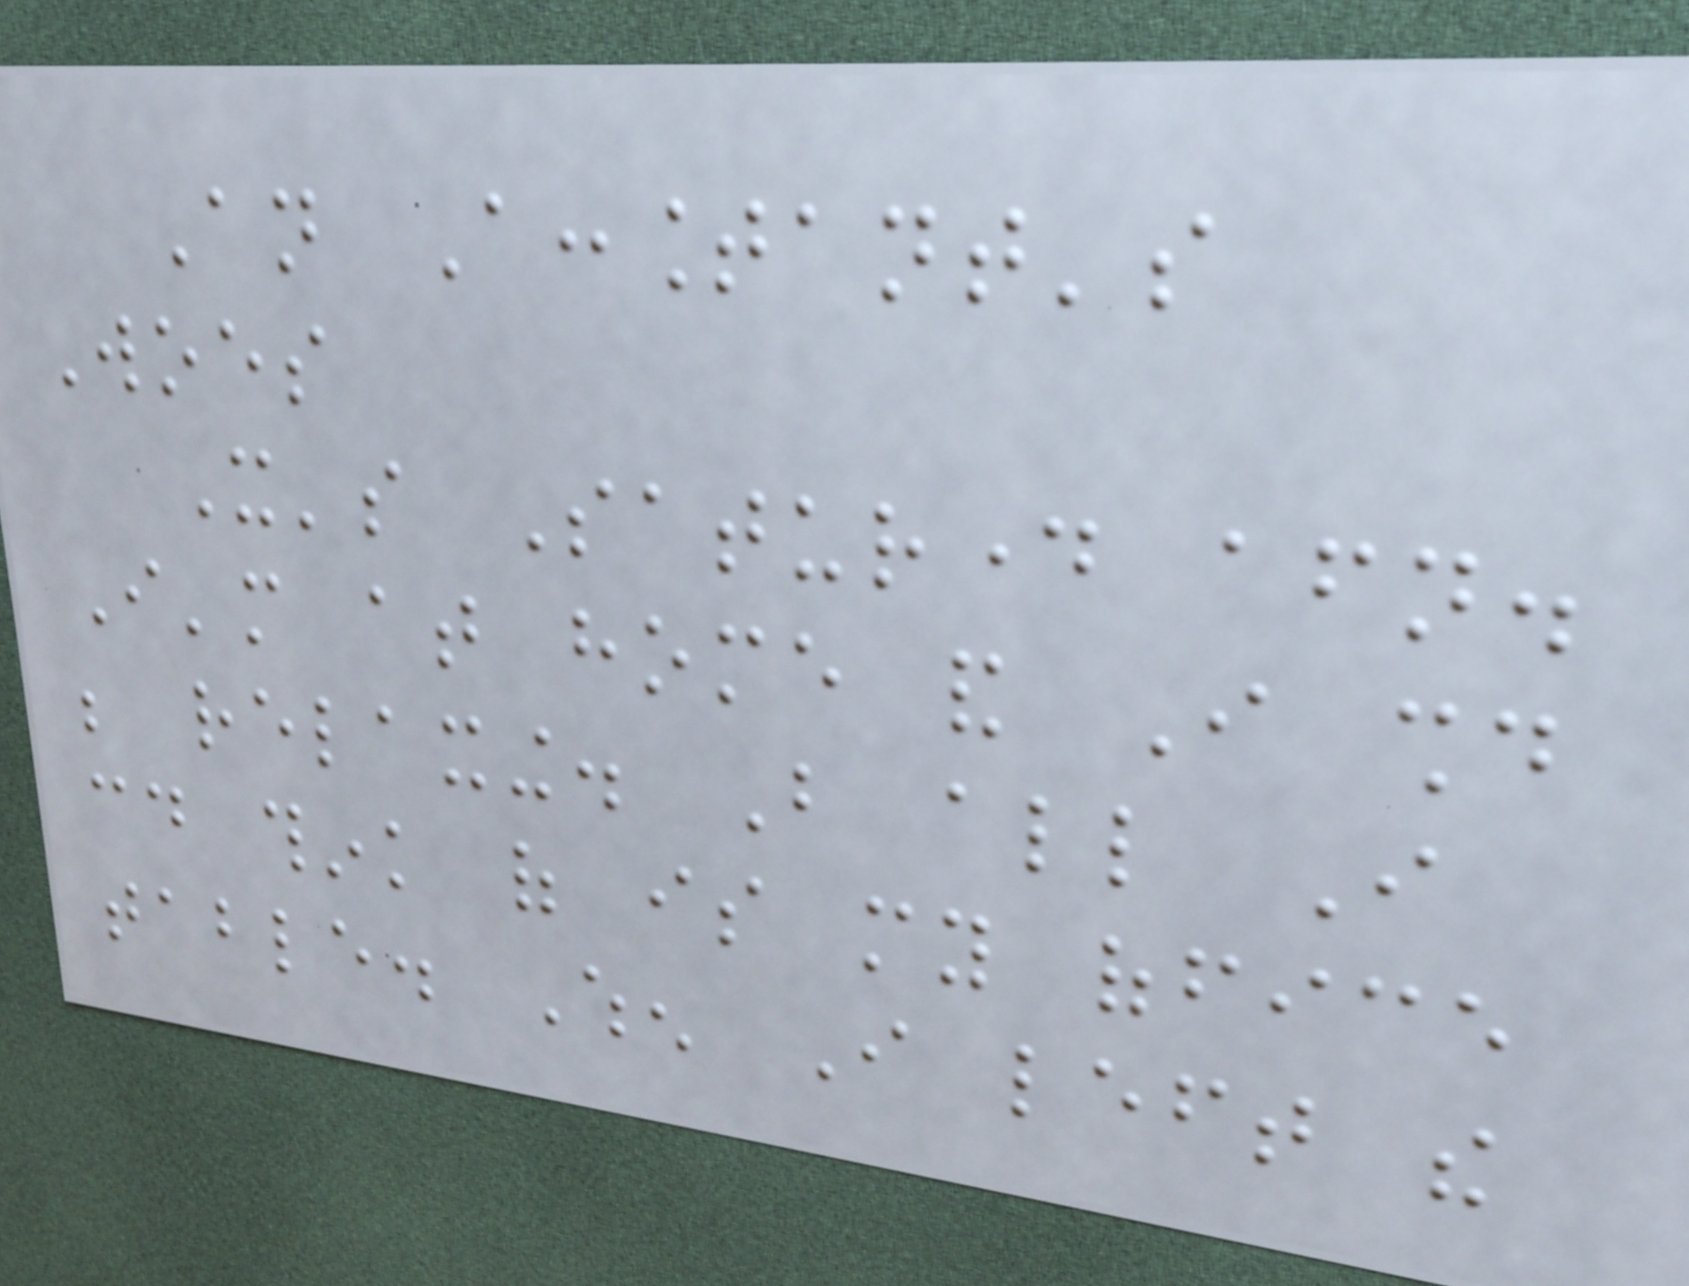An Accountant's
Woes
It's Saturday afternoon.
I'm at home and I should
be relaxing. But all I
could think of is my office
table. When I left the
